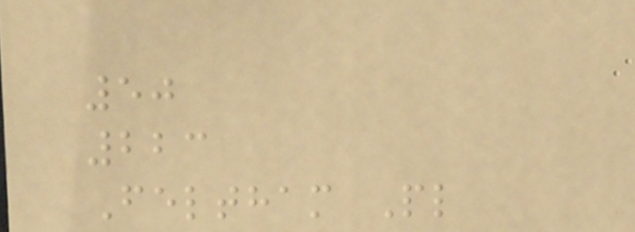50
223
Feltham Pl
